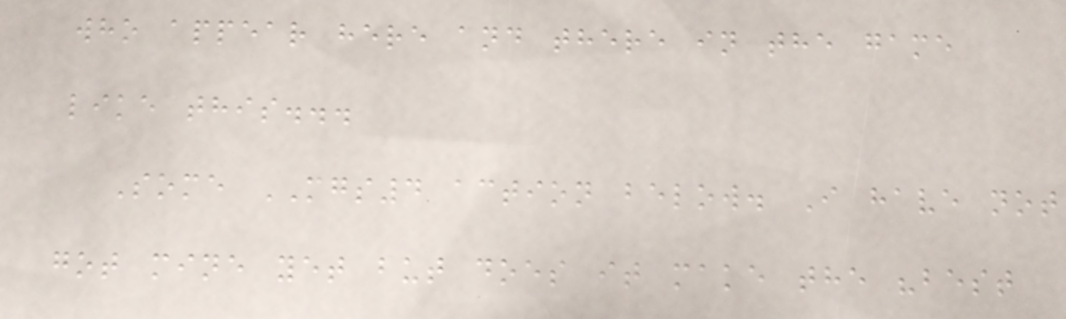who appear here and there in the game
like this...
Some MGS4 action below. I have not
got mine yet but does it make the "best
